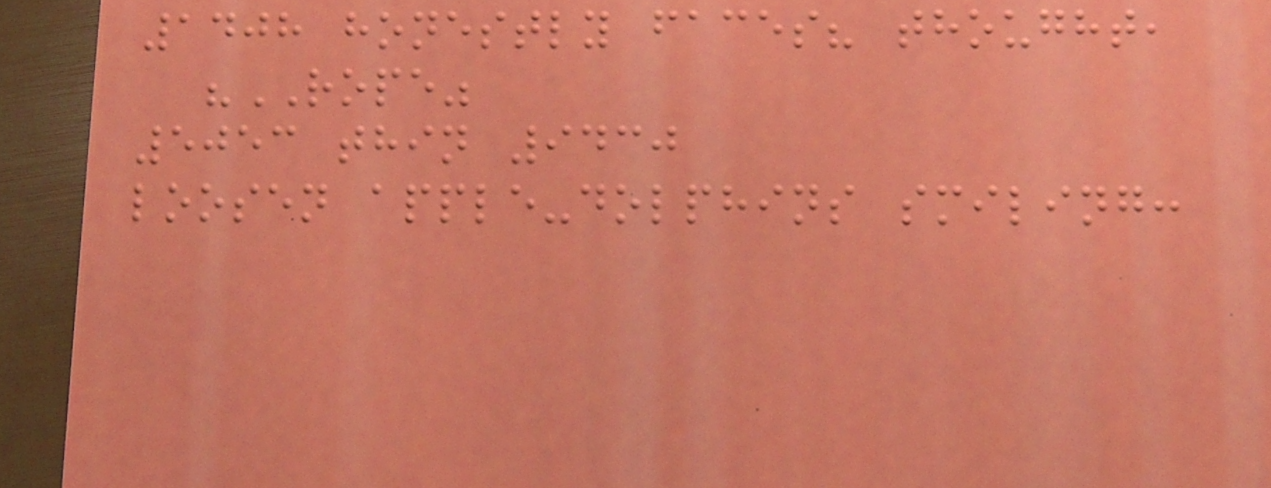1408 honestly faces? thought,
"ROPE"
5053 thin 9430
loosen apple-dolphins smiling:
